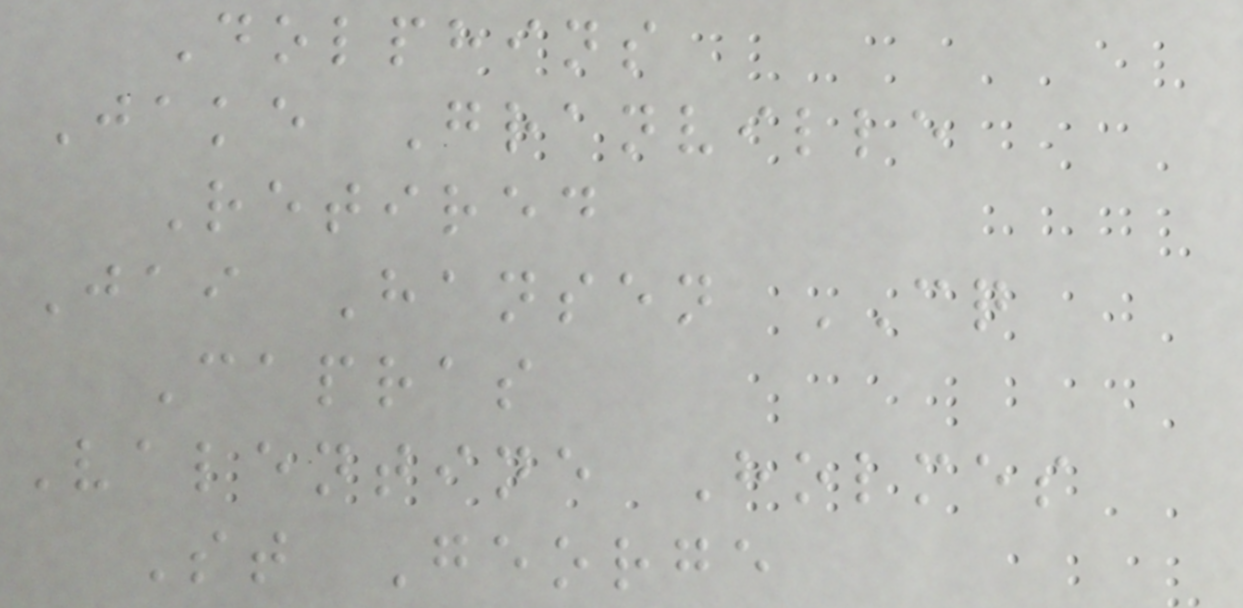Dolphins
Jake Granville
Retired
Jai Hansen CQ
Capras
Valentine Holmes
St George
